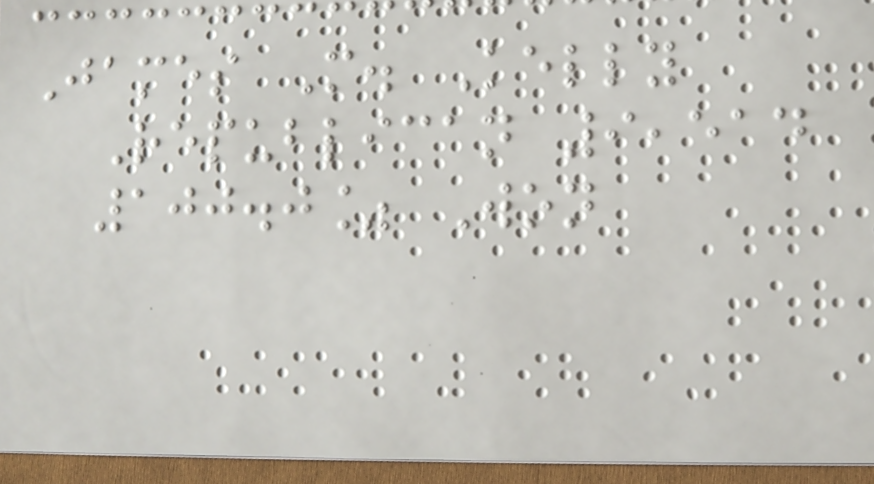James M. Kelly
Republican 9,514
100.0% Won
